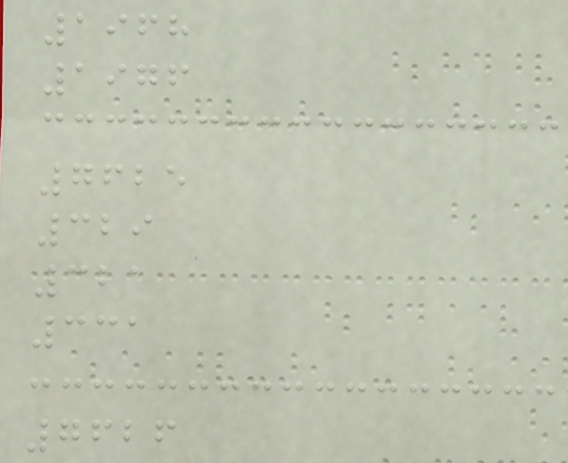1968
1976
7625
329
321
331
7626
